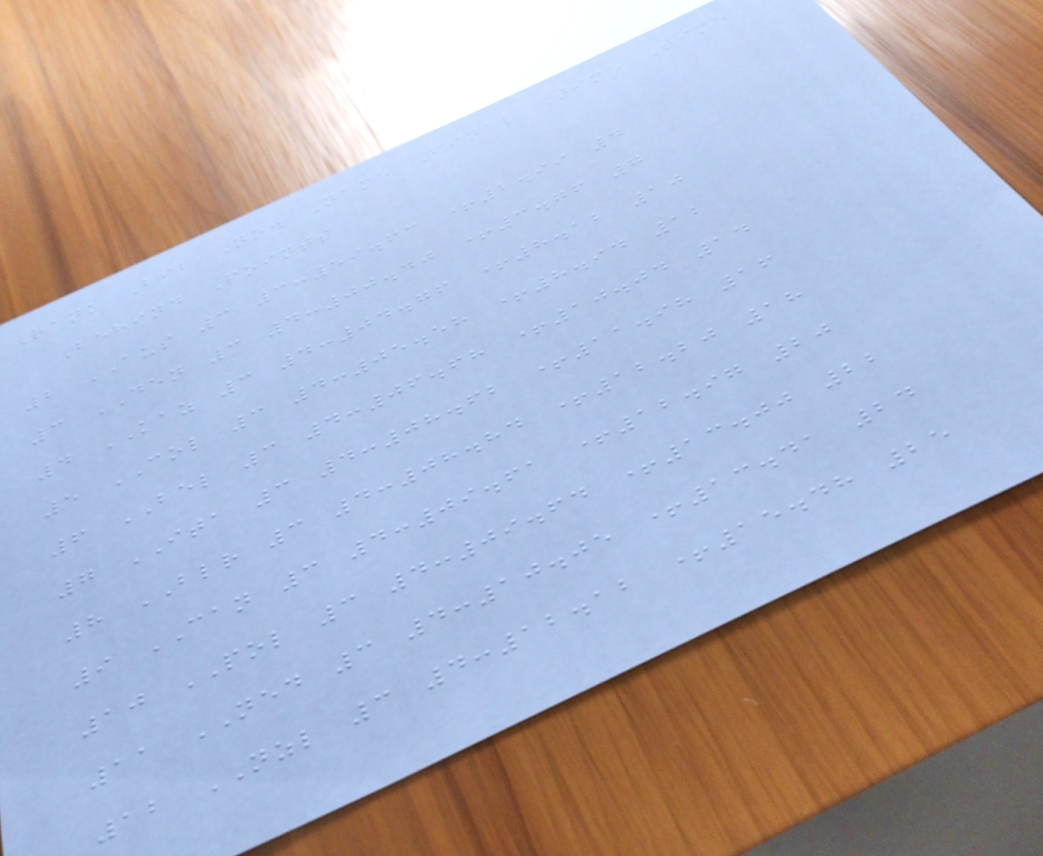Rank Bib No. Name Final Time Time
Behind Points
2 AUS 3 3:59.63 +2.99 4
3 DEN 3 4:00.40 +3.76 7
4 KAZ 3 4:04.76 +8.12 10
5 COL 3 4:05.58 +8.94 12
6 BEL 3 4:06.68 +10.04 14
7 ITA 3 4:08.62 +11.98 16
8 BLR 3 4:08.84 +12.20 18
9 CAN 3 4:09.61 +12.97 20
10 POL 3 4:09.64 +13.00 22
11 NED 3 4:10.05 +13.41 24
12 NZL 3 4:12.12 +15.48 25
